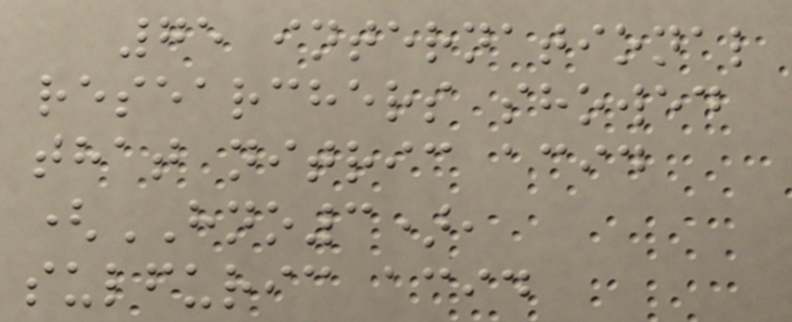75 international
researchers showed
that nitric acid
(HNO3),
sulfuric acid
